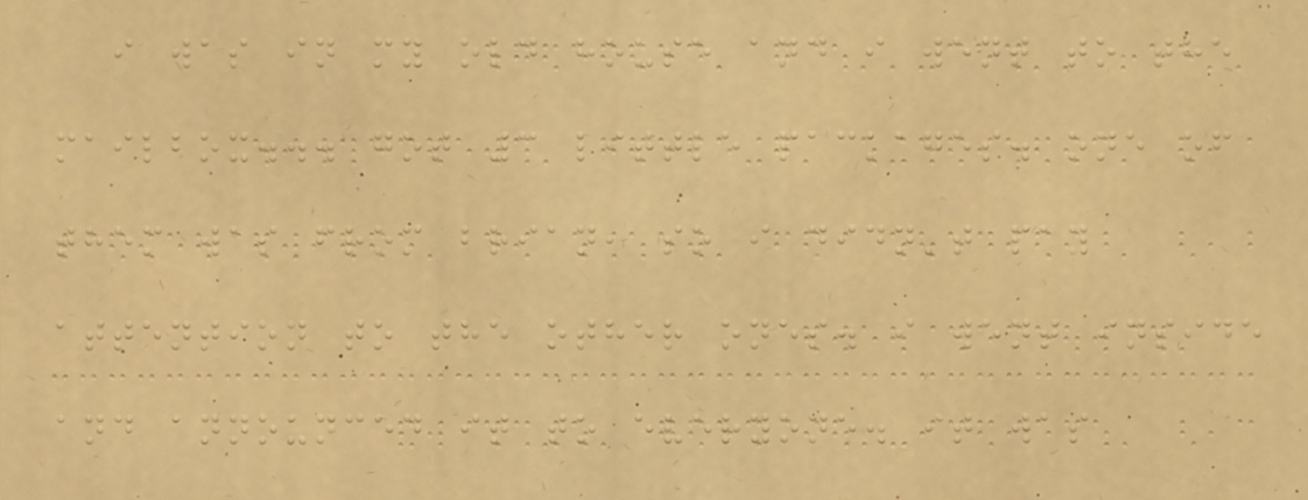i was in my old house and i went to the
mailbox... got 3 little packages. one of
them was from brian, so i didn't pay
attention to the other ones. i went inside
and announced it to everyone. it was
